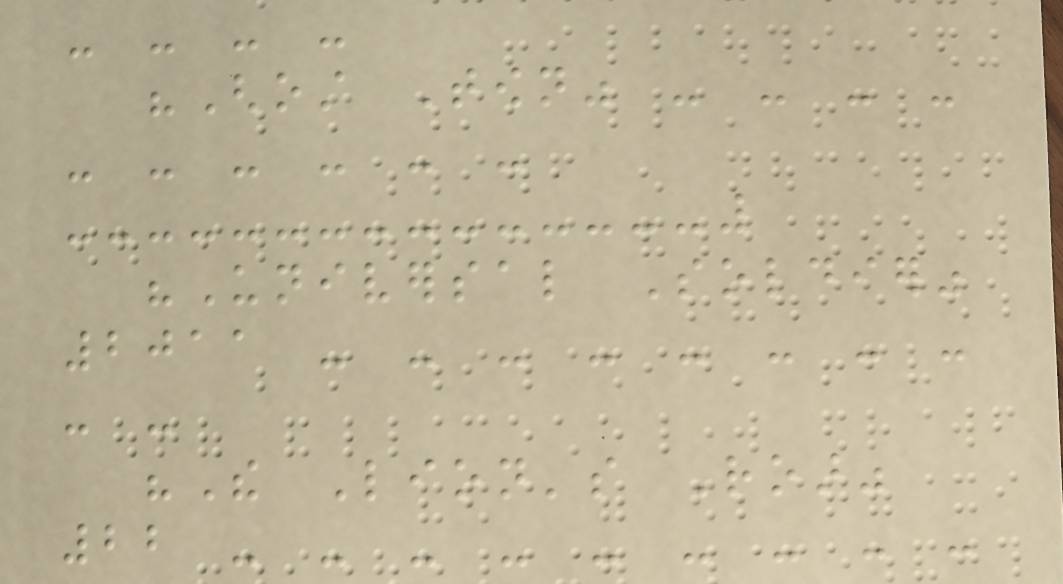- - - -
"Ghost Town" - - - -
- - - - - -
"Universal Soldier"
2011 - - - - - - - -
- -
"The Lion's Roar"
22 - - - - - - - - -
